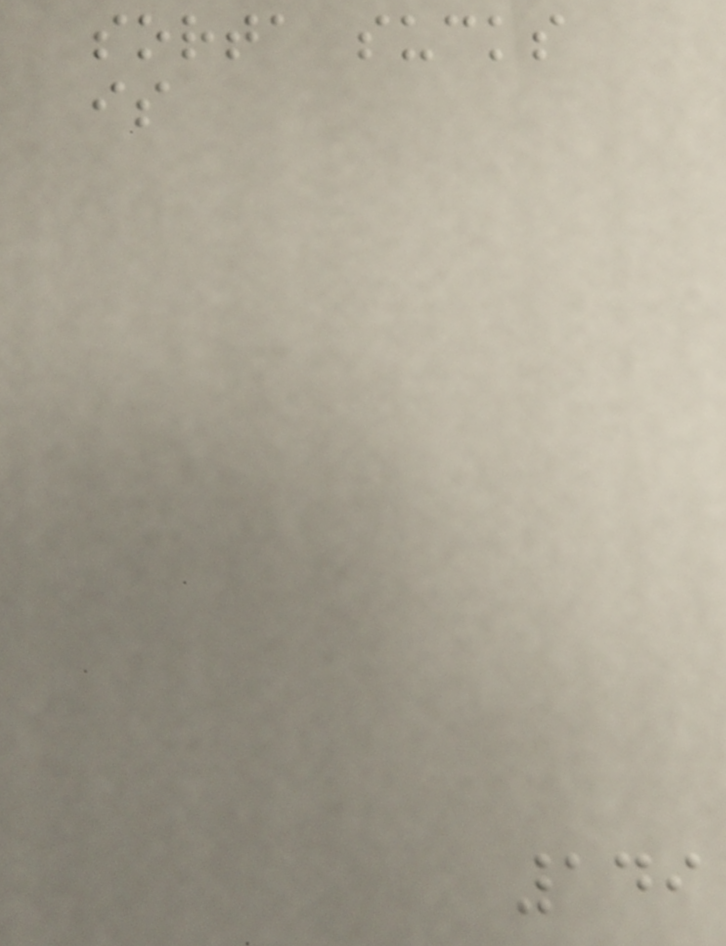sorta sucks
is
149
